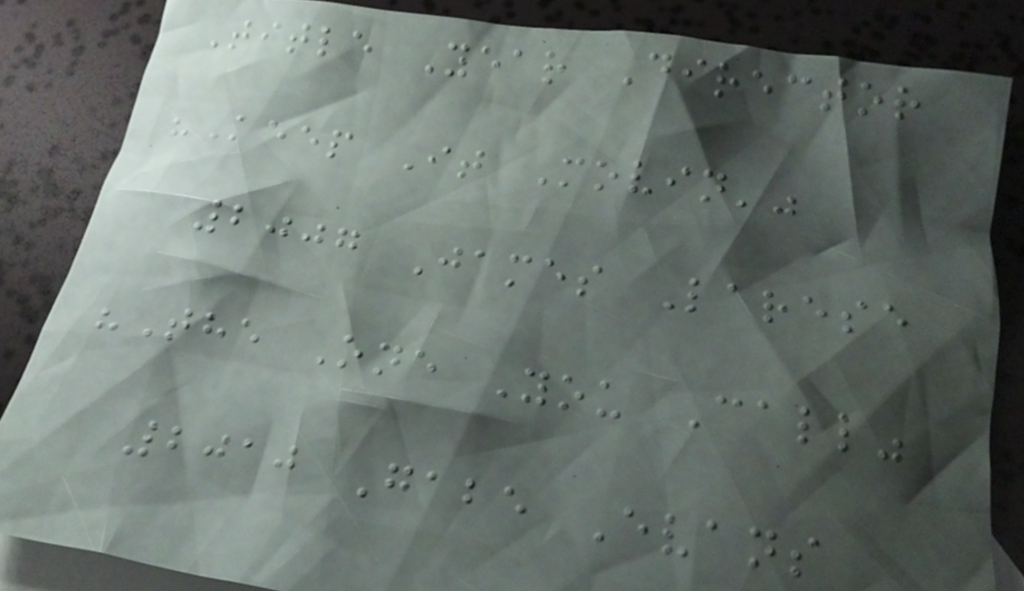Title Year Director
"Keep It Movin'"
2007 James Larese
"The One You Call"
2010 Gabe Evans
